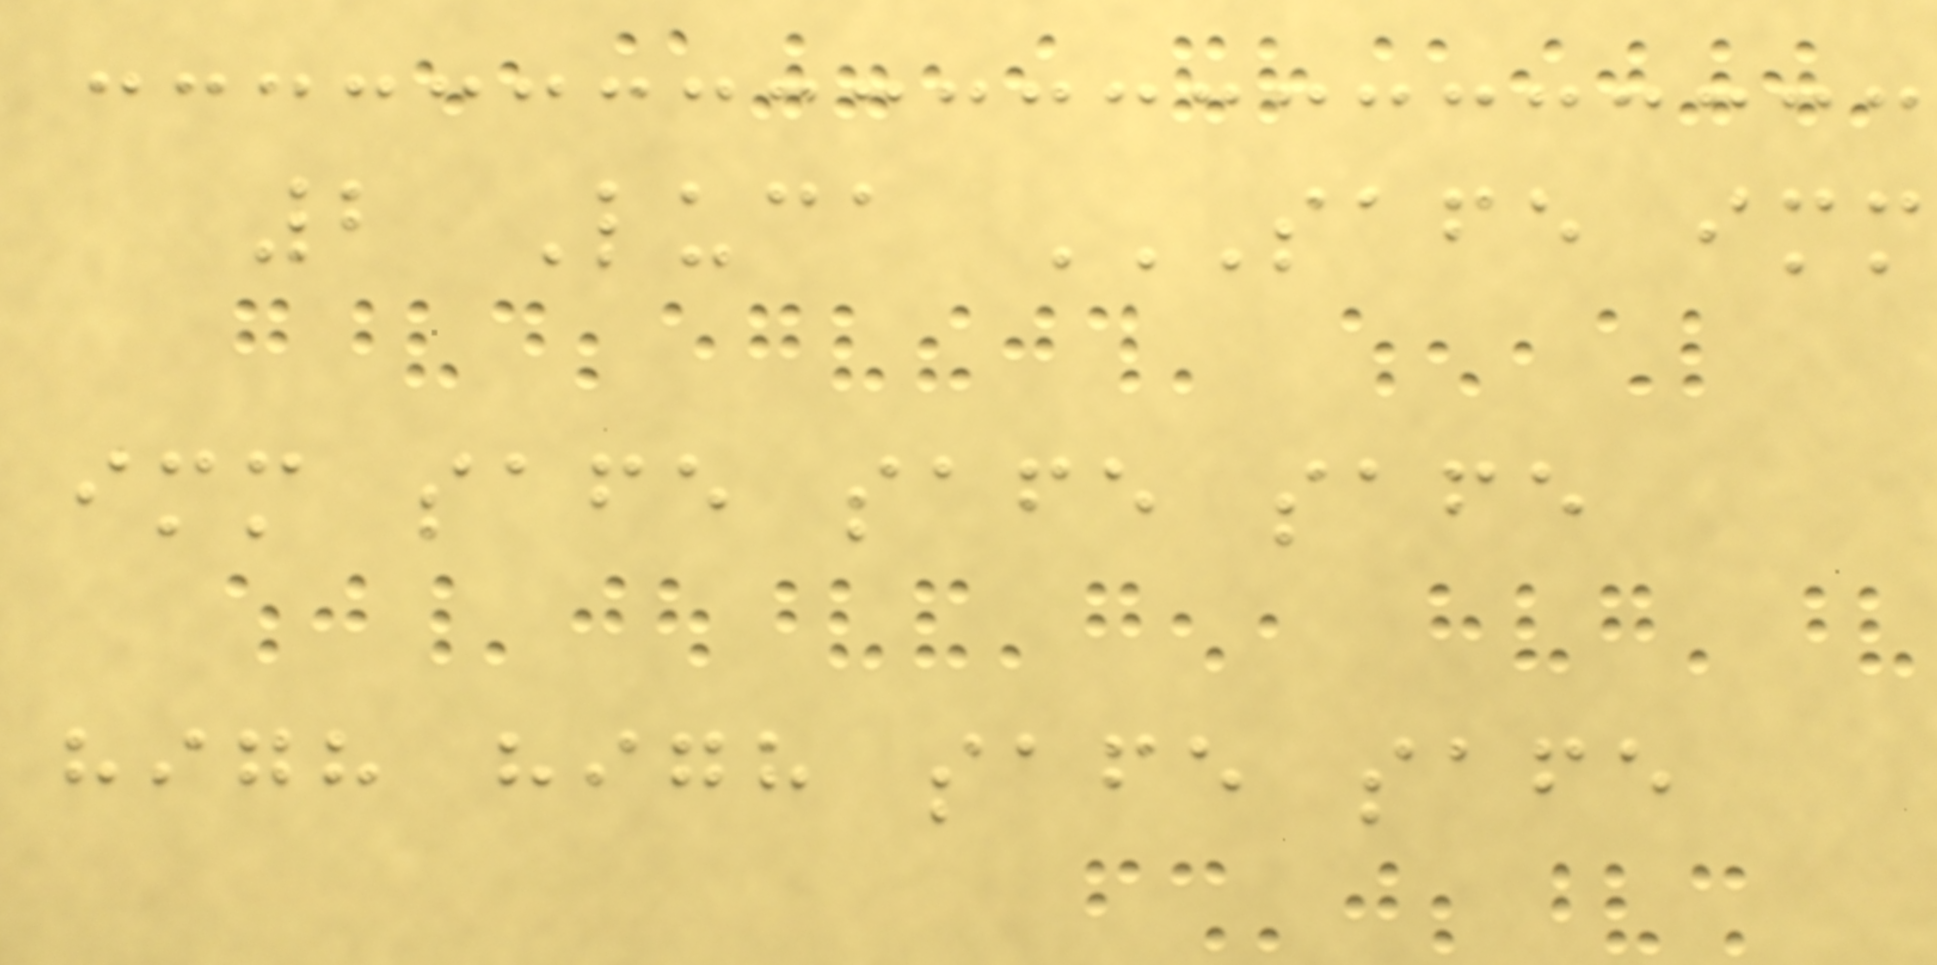2 Luca SAFE IMM
IMM SAFE SAFE SAFE
HIGH HIGH SAFE SAFE
